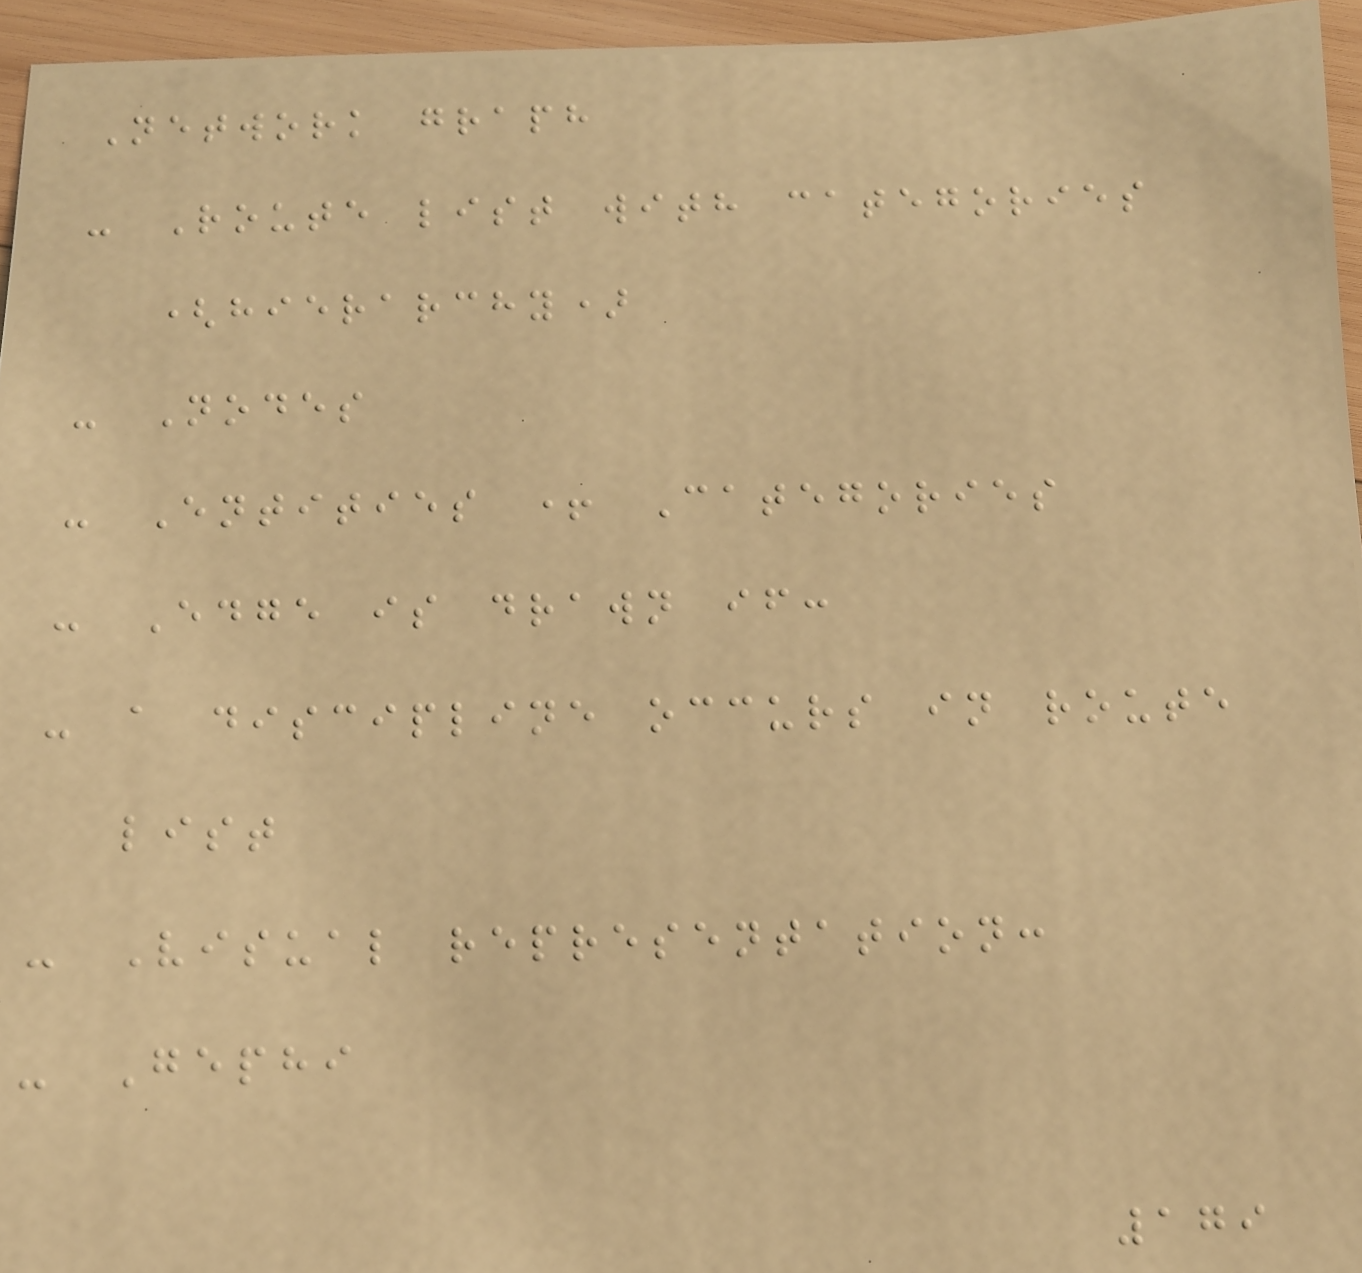Network graph
- Route list with categories
(hierarchy)
- Nodes
- Entities + Categories
- Edge is drawn if:
- a discipline occurs in route
list
- Visual representation:
- Gephi
179
